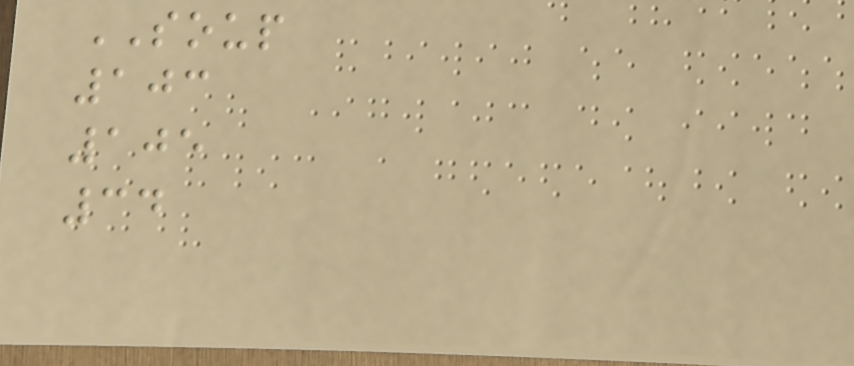SOUP
103
105
34
